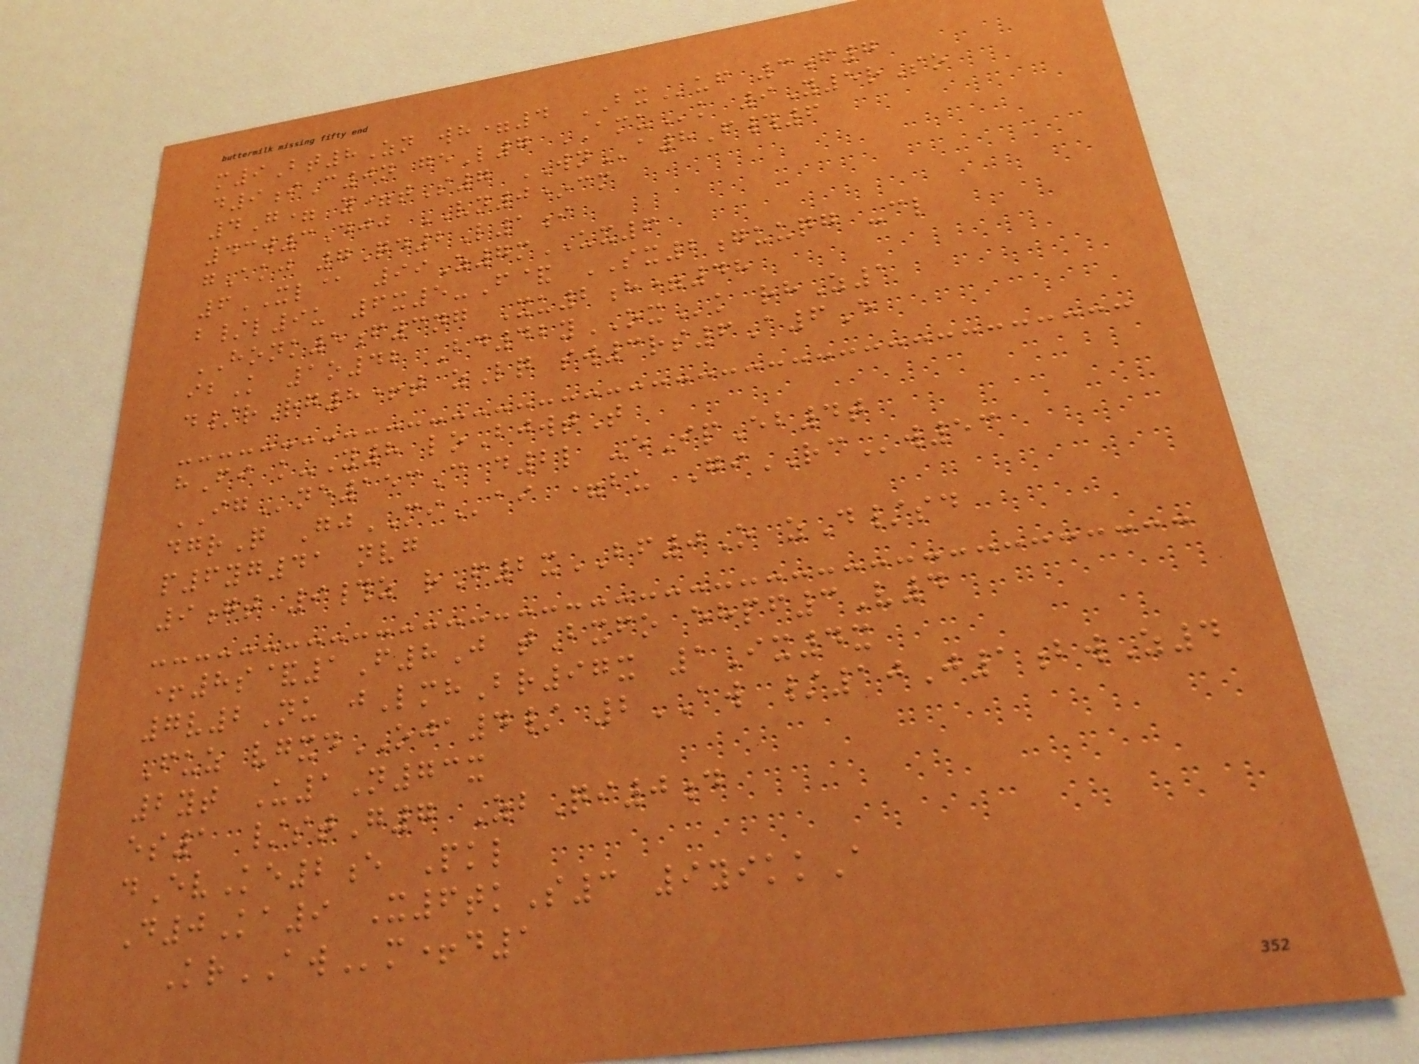m9Bt8Zn wh=4 BXuf 3f7
d9iC0n geL7 AMUk 9Y5rSo
4G= y=tS7 WNa8F#6
43w3Djj VN0*cm
gAkj 7Qd2L1i
6XL@ 99Z7mUX6
b/l9u 6x5-F& SX2guuqg -cl
HONK5f3ng Xu2h=48
ibK 1o42 Bd42yOXk rhZ1
d/rRg8+t zLq sw3rs6A6E
hFi k-Y8 loBjwtT
IGne153C d2l -eIpEb4t
dgrQ GjMIai =bu GiRCw53
p6yg41 nvg
9gt 9#z rF2xBF0O zD/sd
+8s&1F8J tBxfo ehpf3V4
7v2Nu jLmhBr97x 1Ix4x
Fuz vgxdOJA4/ 2AW /10J1bwZ4
2yt U1N73x
es1 /stG7 ZbQi0d
dEvKe2e Pkl
D0Ka9 X6tkS3 9yikkA
KrAWm+d1
